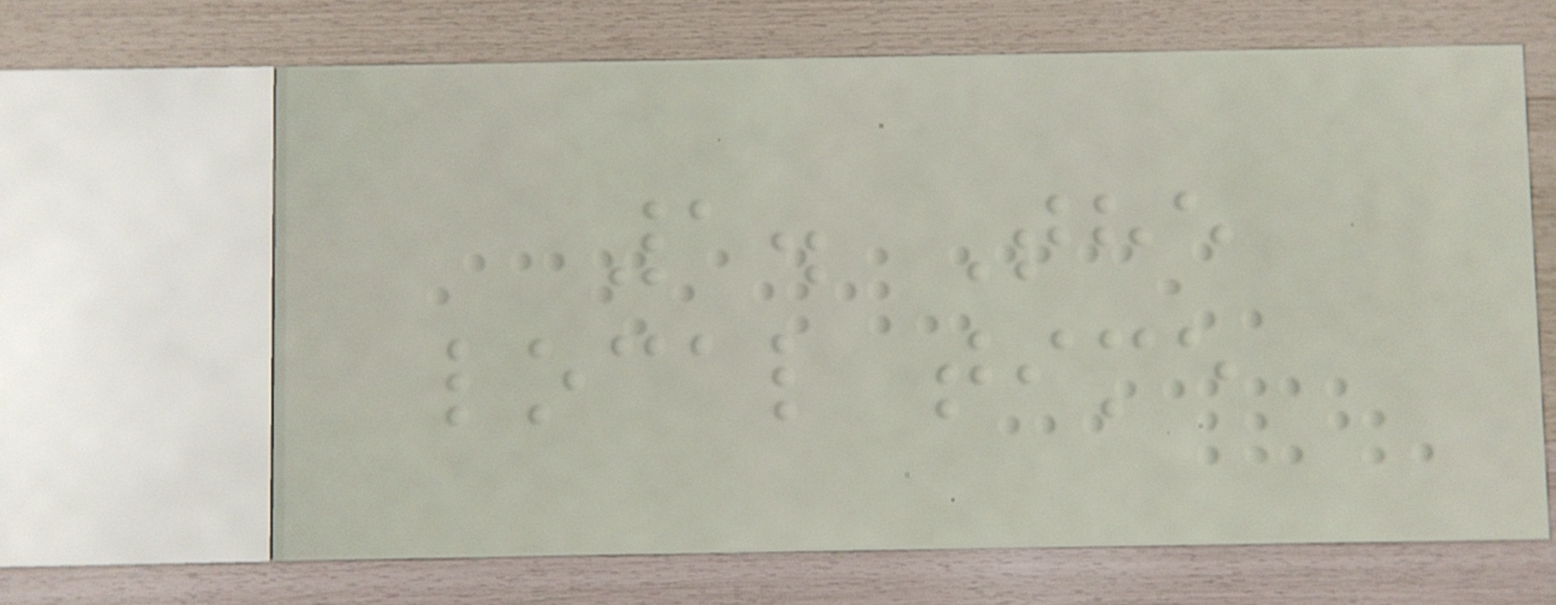1. The
local time
